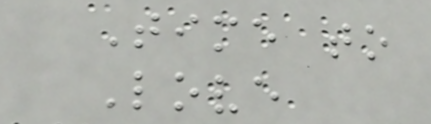Time to
Love
